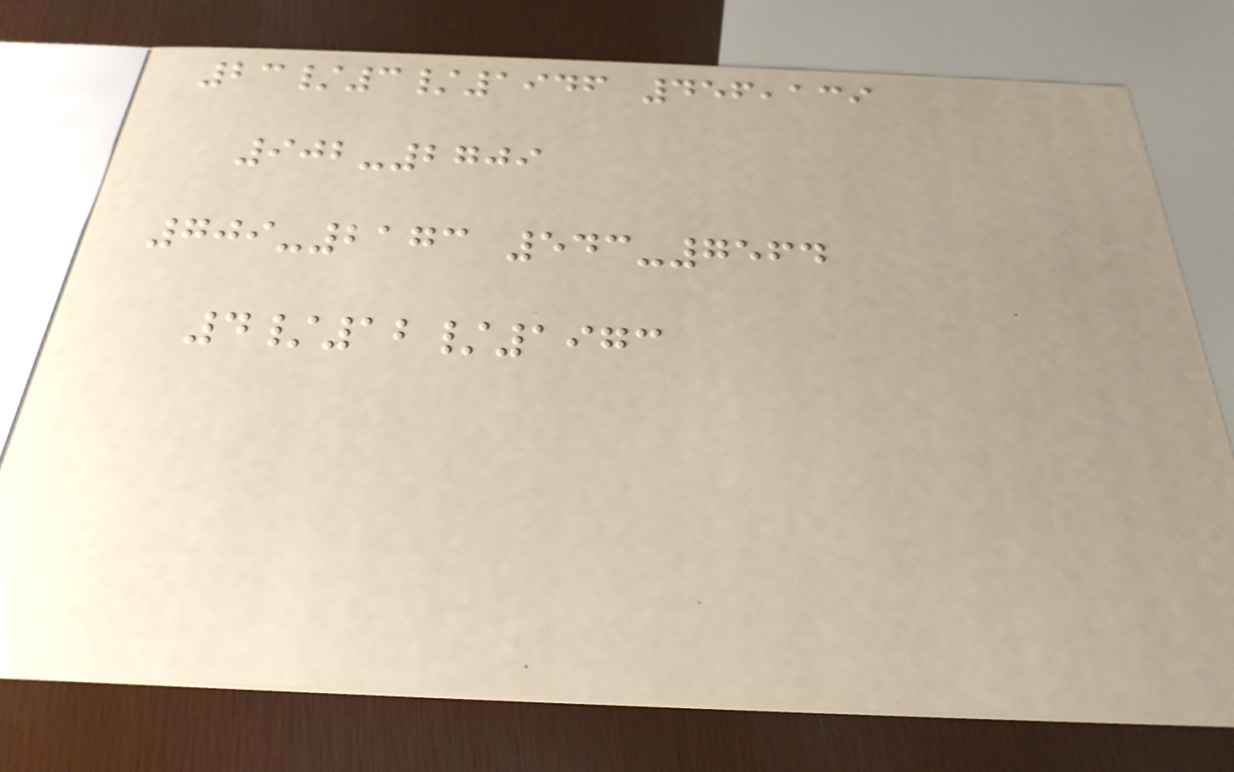23/3/1946 456,139
902-2709
709-2173 543-7564
4/12/1973
